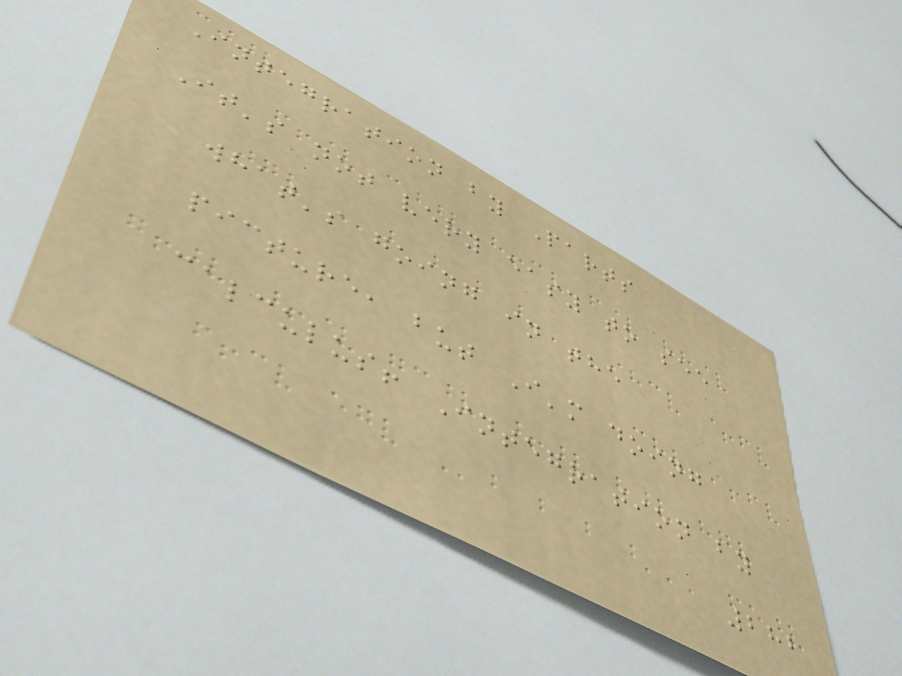Integration by Parts
It's not very easy to see
what's going in the
picture, but I'm doing
calculus! Integration by
282
